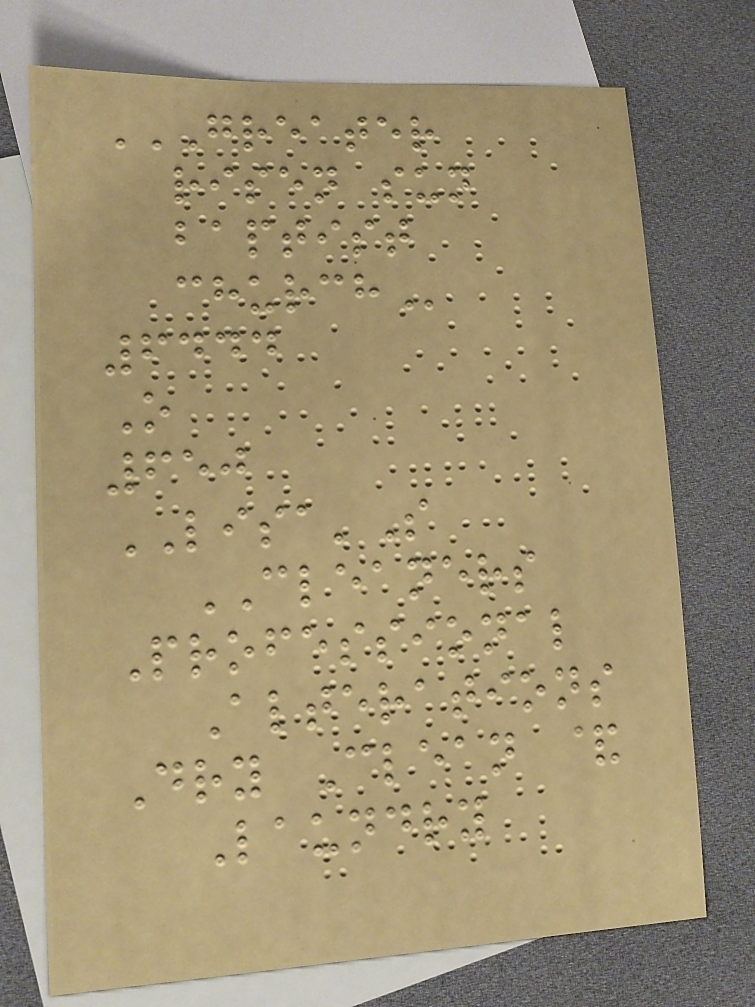GREATER
RISEN SUN
BAPTIST
CHURCH
6444
O
650
LISA'S
CLEANERS
Professional
Alterations
Dry Clean &
Laundry
